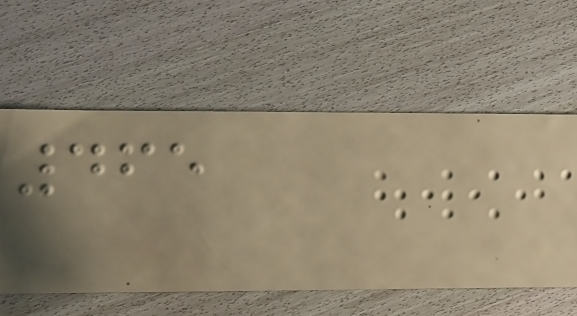465
